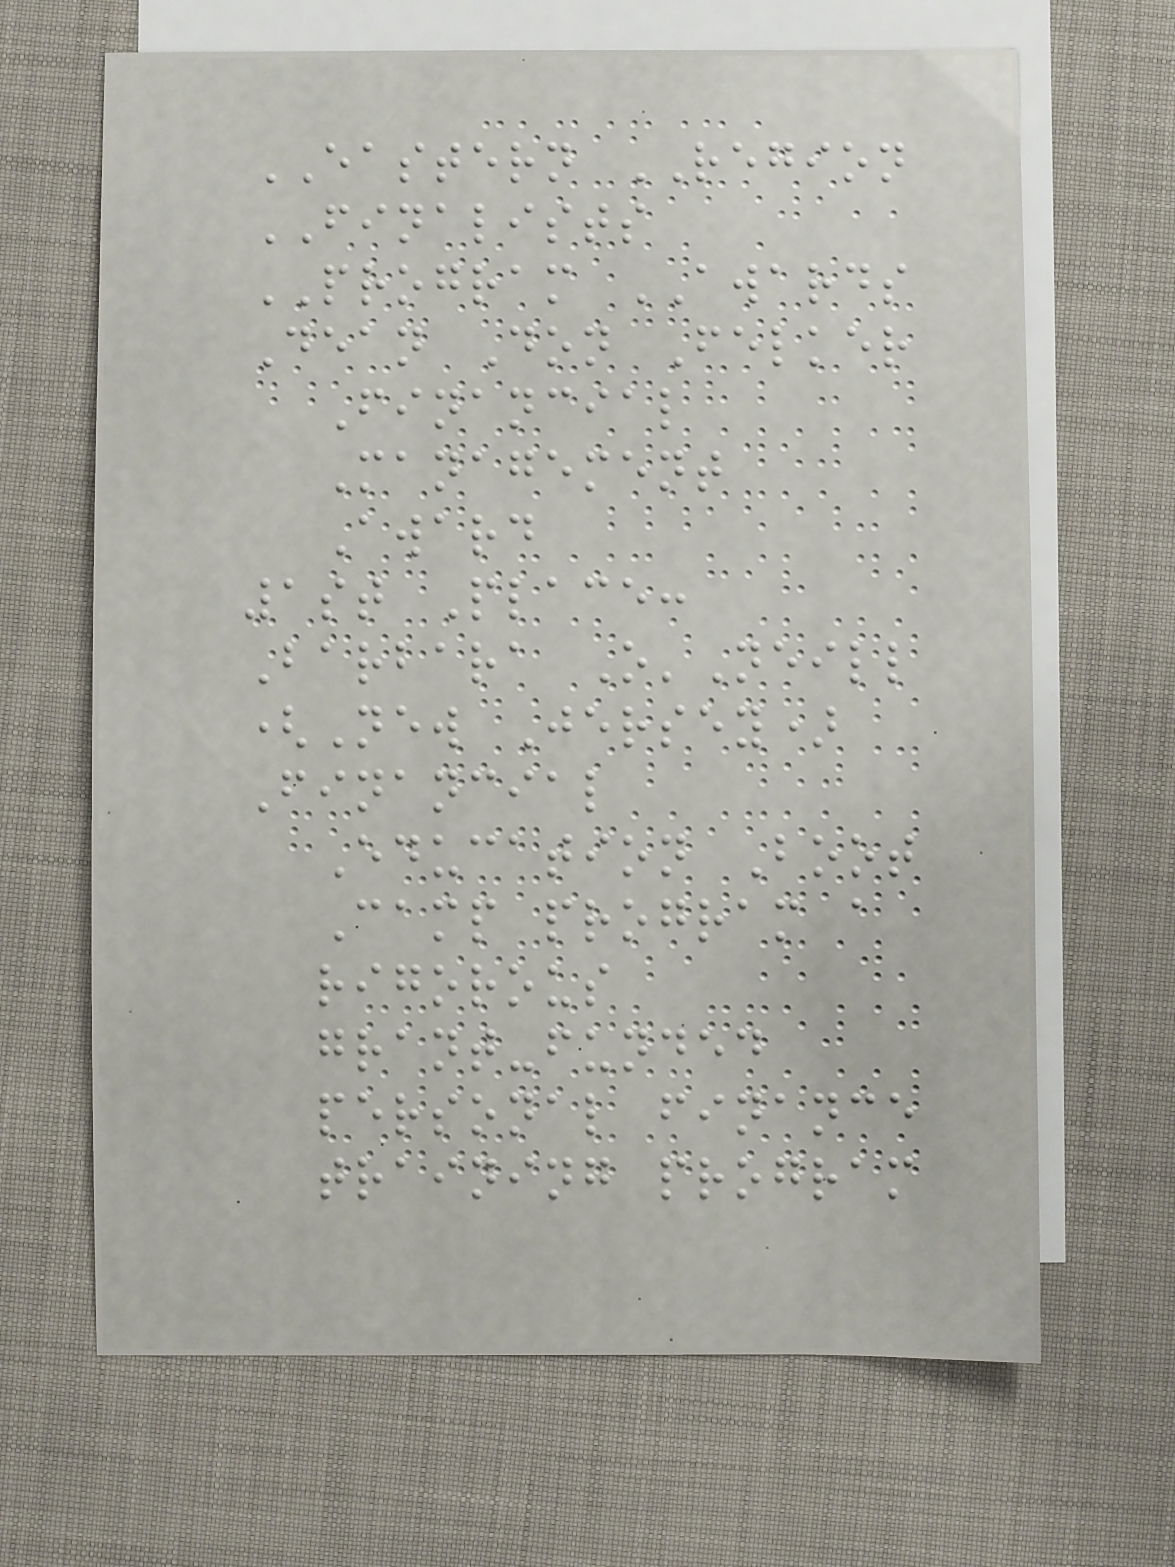EASTERN REGION
FINALISTS
PROGRAM AWARDS
Dean Don Felker
Financial
Management
Award
1st Place:
Barbara O'Neill
(New Jersey)
Financial
Education Boot
Camp program a
rigorous
grant-funded
personal finance
training program
